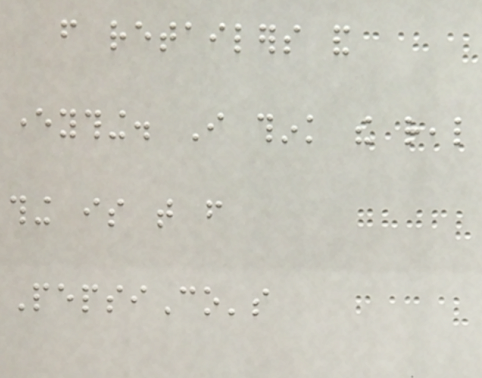from retailers and
everything. I think the real
thing is that from
PepsiCo's
